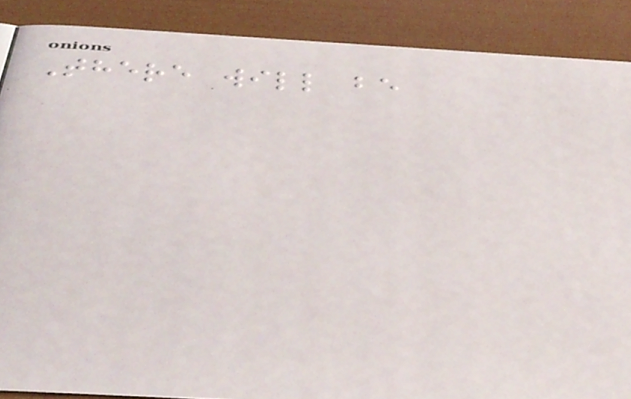There will be
